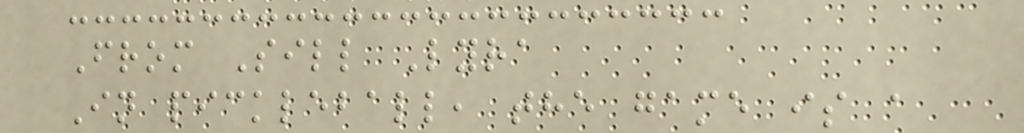From Sill Lyra
In pickleball, the game is a
